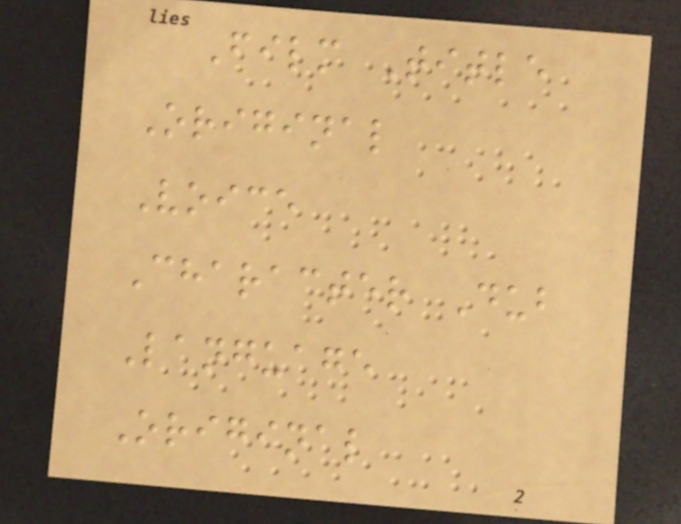Film Title
Original
Voice
Character Dub
Language
Original
